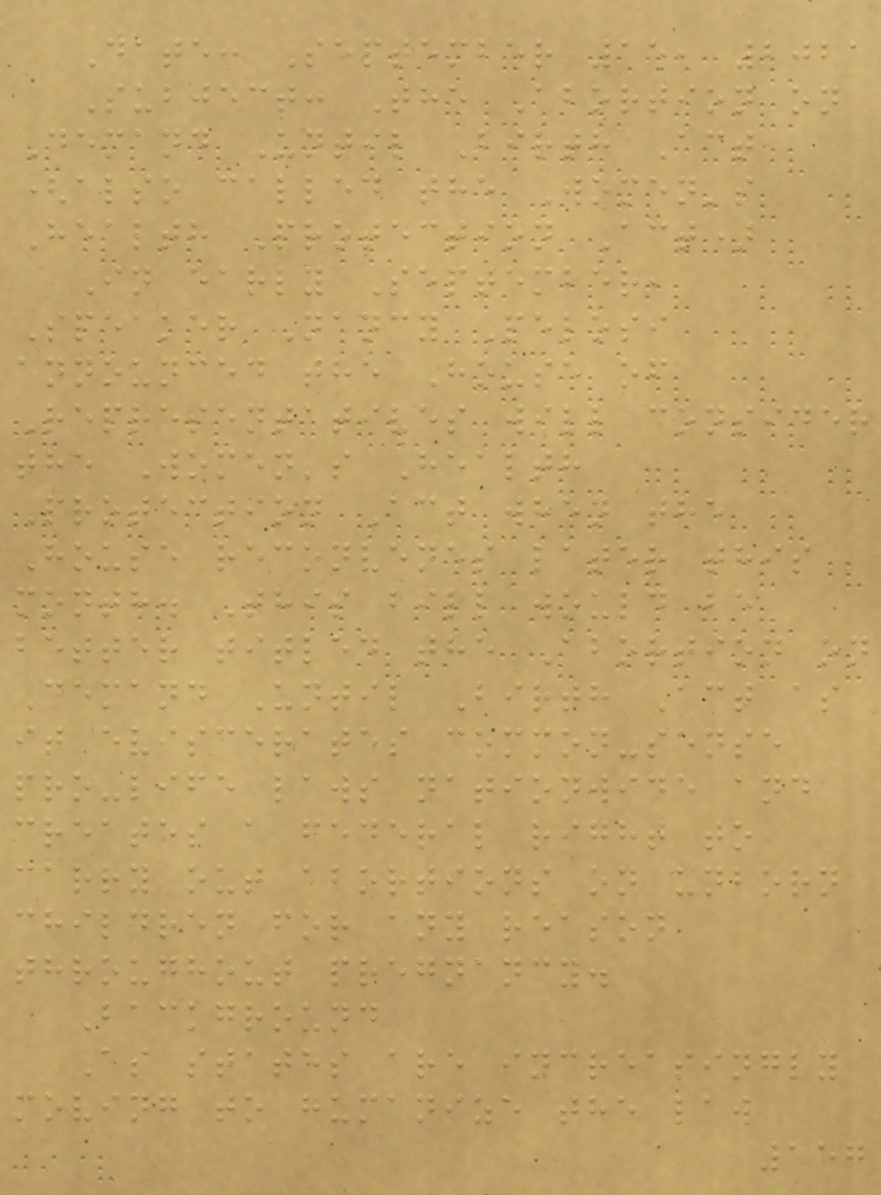Date: September 15, 2021
Subject: The Abortion on
Demand Until Birth Act
(also called the Women's
Health Protection Act)
In early September,
Speaker Nancy Pelosi
announced the House of
Representatives will consider
the Women's Health
Protection Act when the
House reconvenes later this
month. This bill would be
better titled the Abortion on
Demand Until Birth Act as
it eviscerates common-sense
pro-life laws nationwide and
creates a federal right to
carry out abortions on unborn
children for any reason
throughout pregnancy.
Background
As states are increasingly
moving to humanize the law
157
